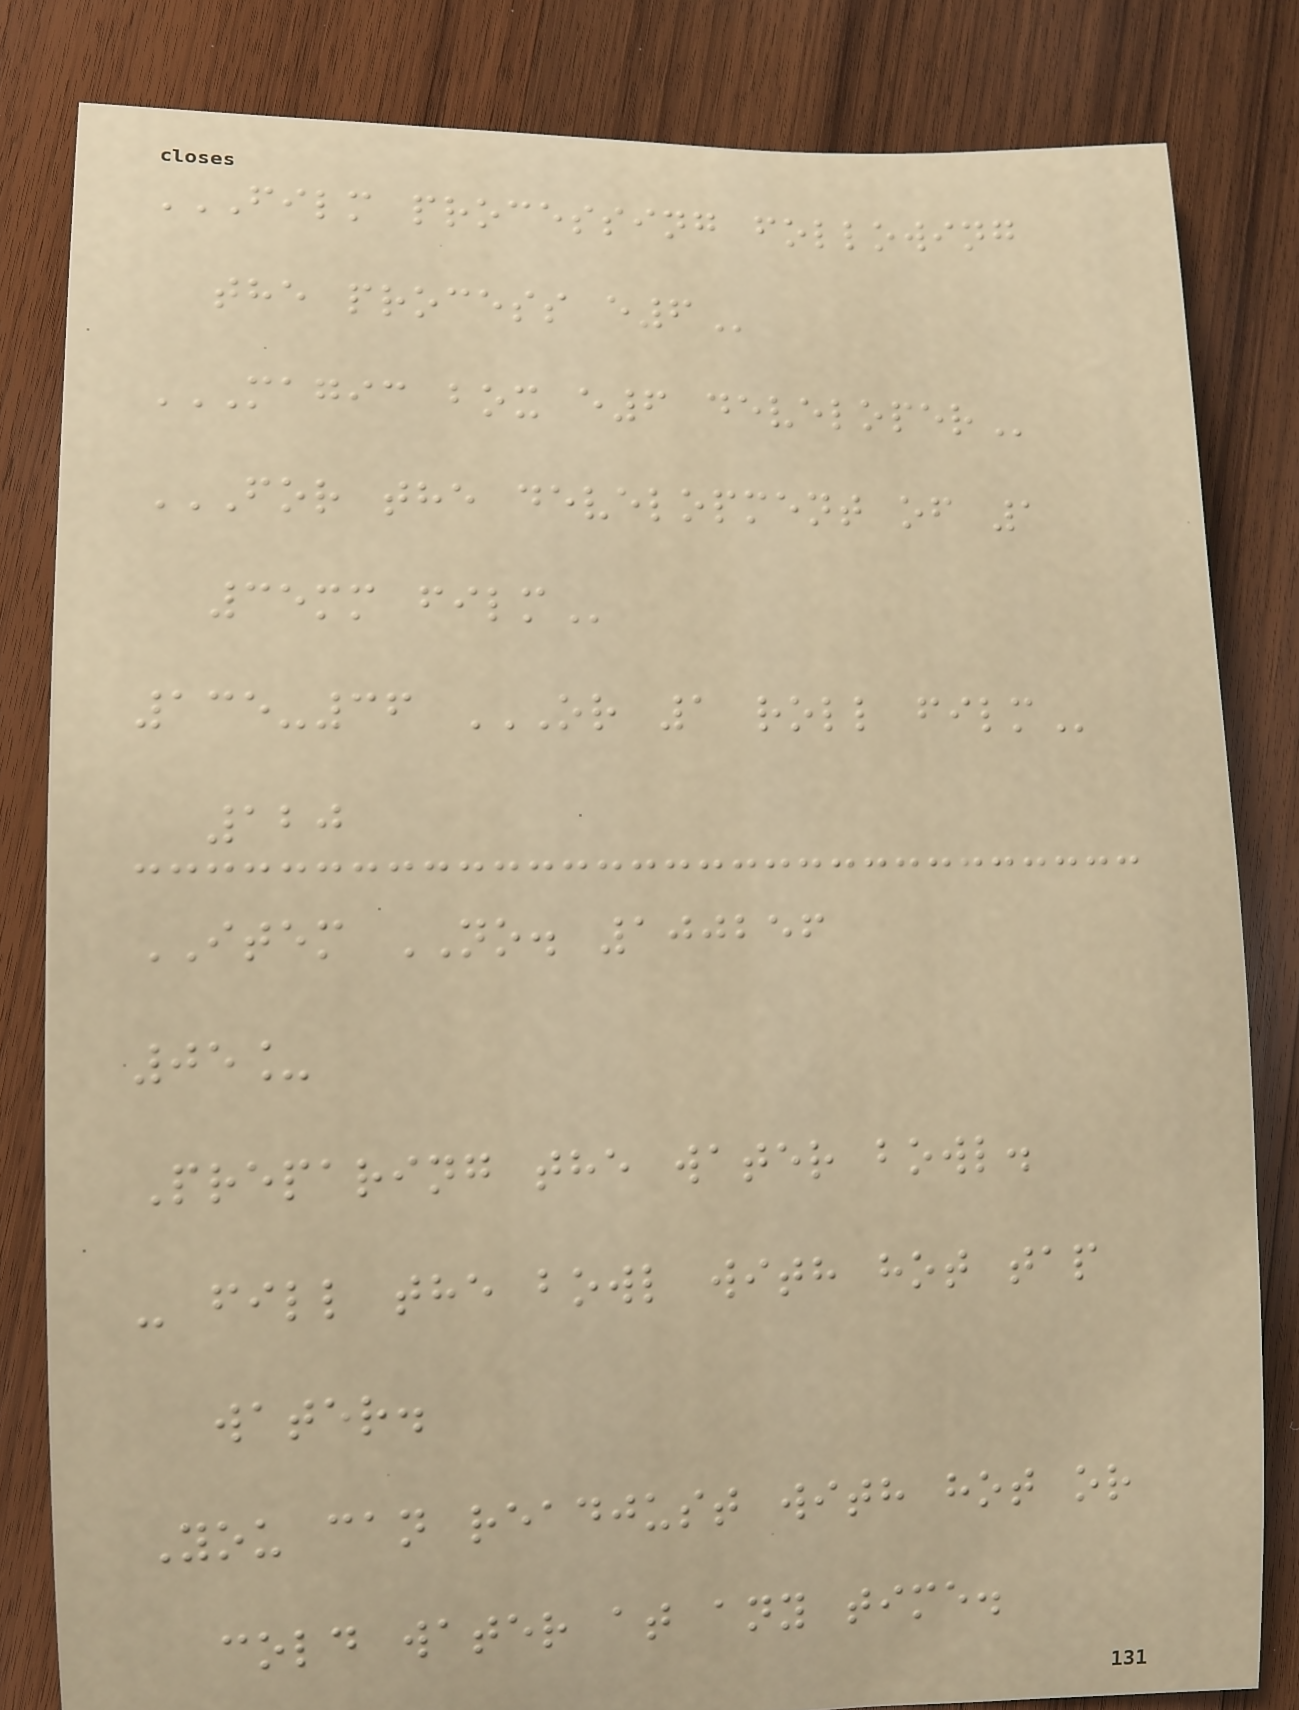FILM PROCESSING FOLLOWING
THE PROCESS E6
MAGIC BOX E6 DEVELOPER
FOR THE DEVELOPMENT OF 1
35MM FILM
135-36 OR 1 ROLL FILM
120
ITEM NO. 100256
05_
Preparing the water bowl.
- fill the bowl with hot tap
water.
You can readjust with hot or
cold water at any time.
